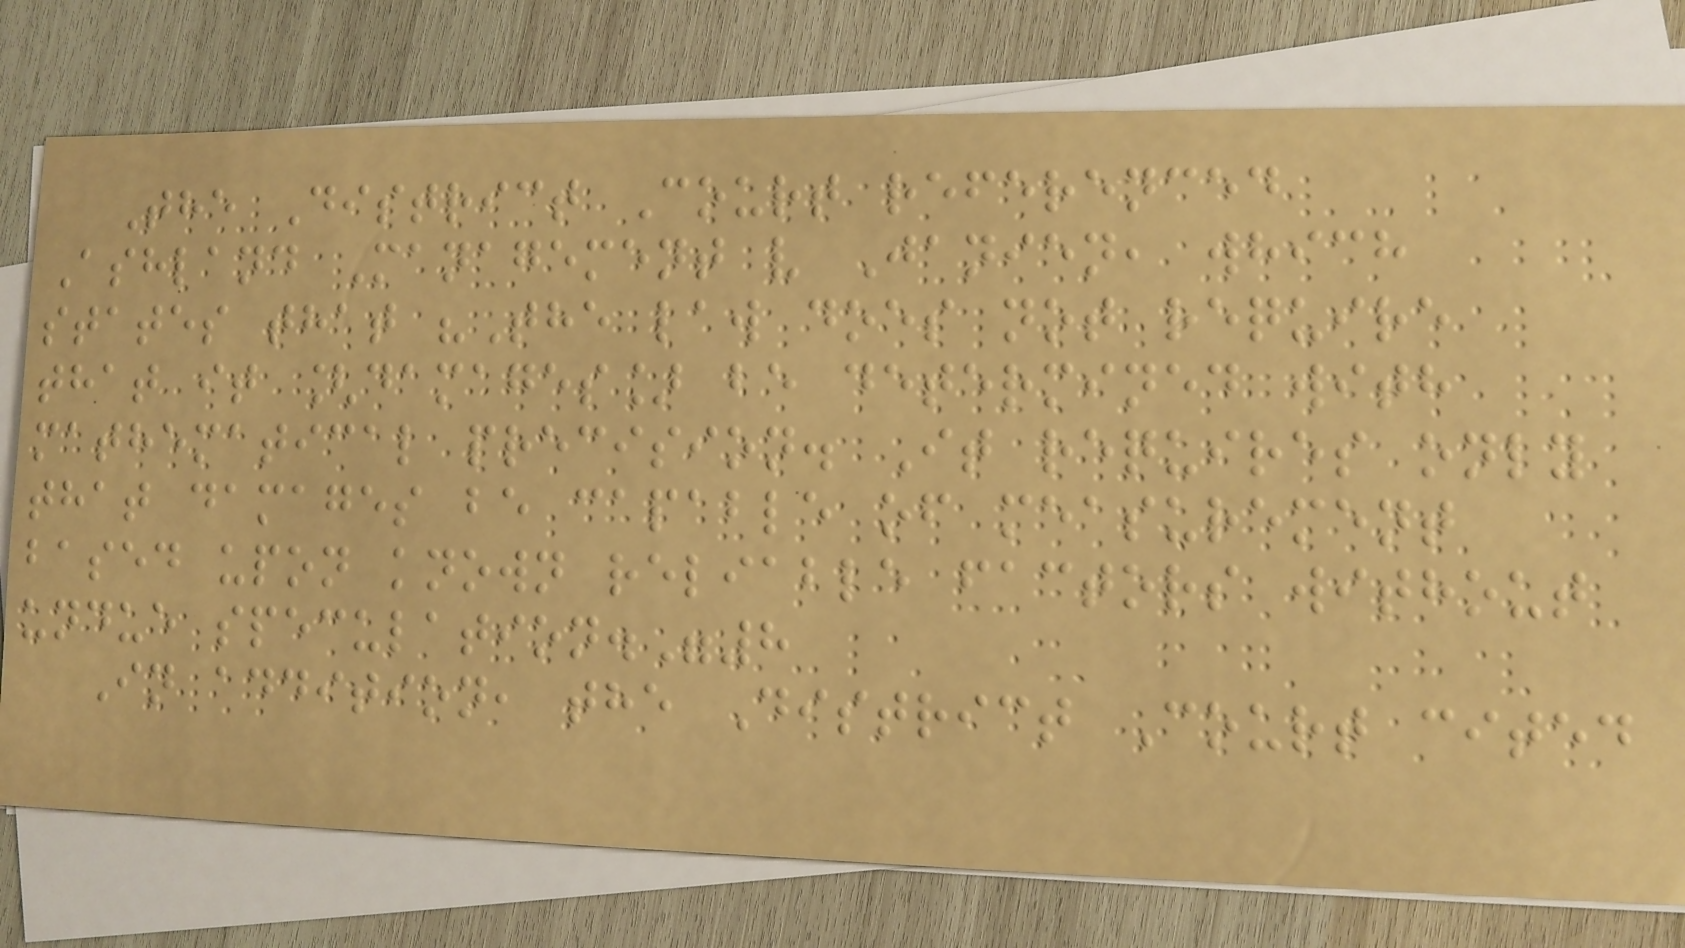The District Court referenced
Ashland Management v Janien, which
states that "The law does not require
that it [damages] be determined with
mathematical precision. It requires only
that damages be capable of measurement
based upon known reliable factors without
undue speculation."8
In addition, the District Court cited
